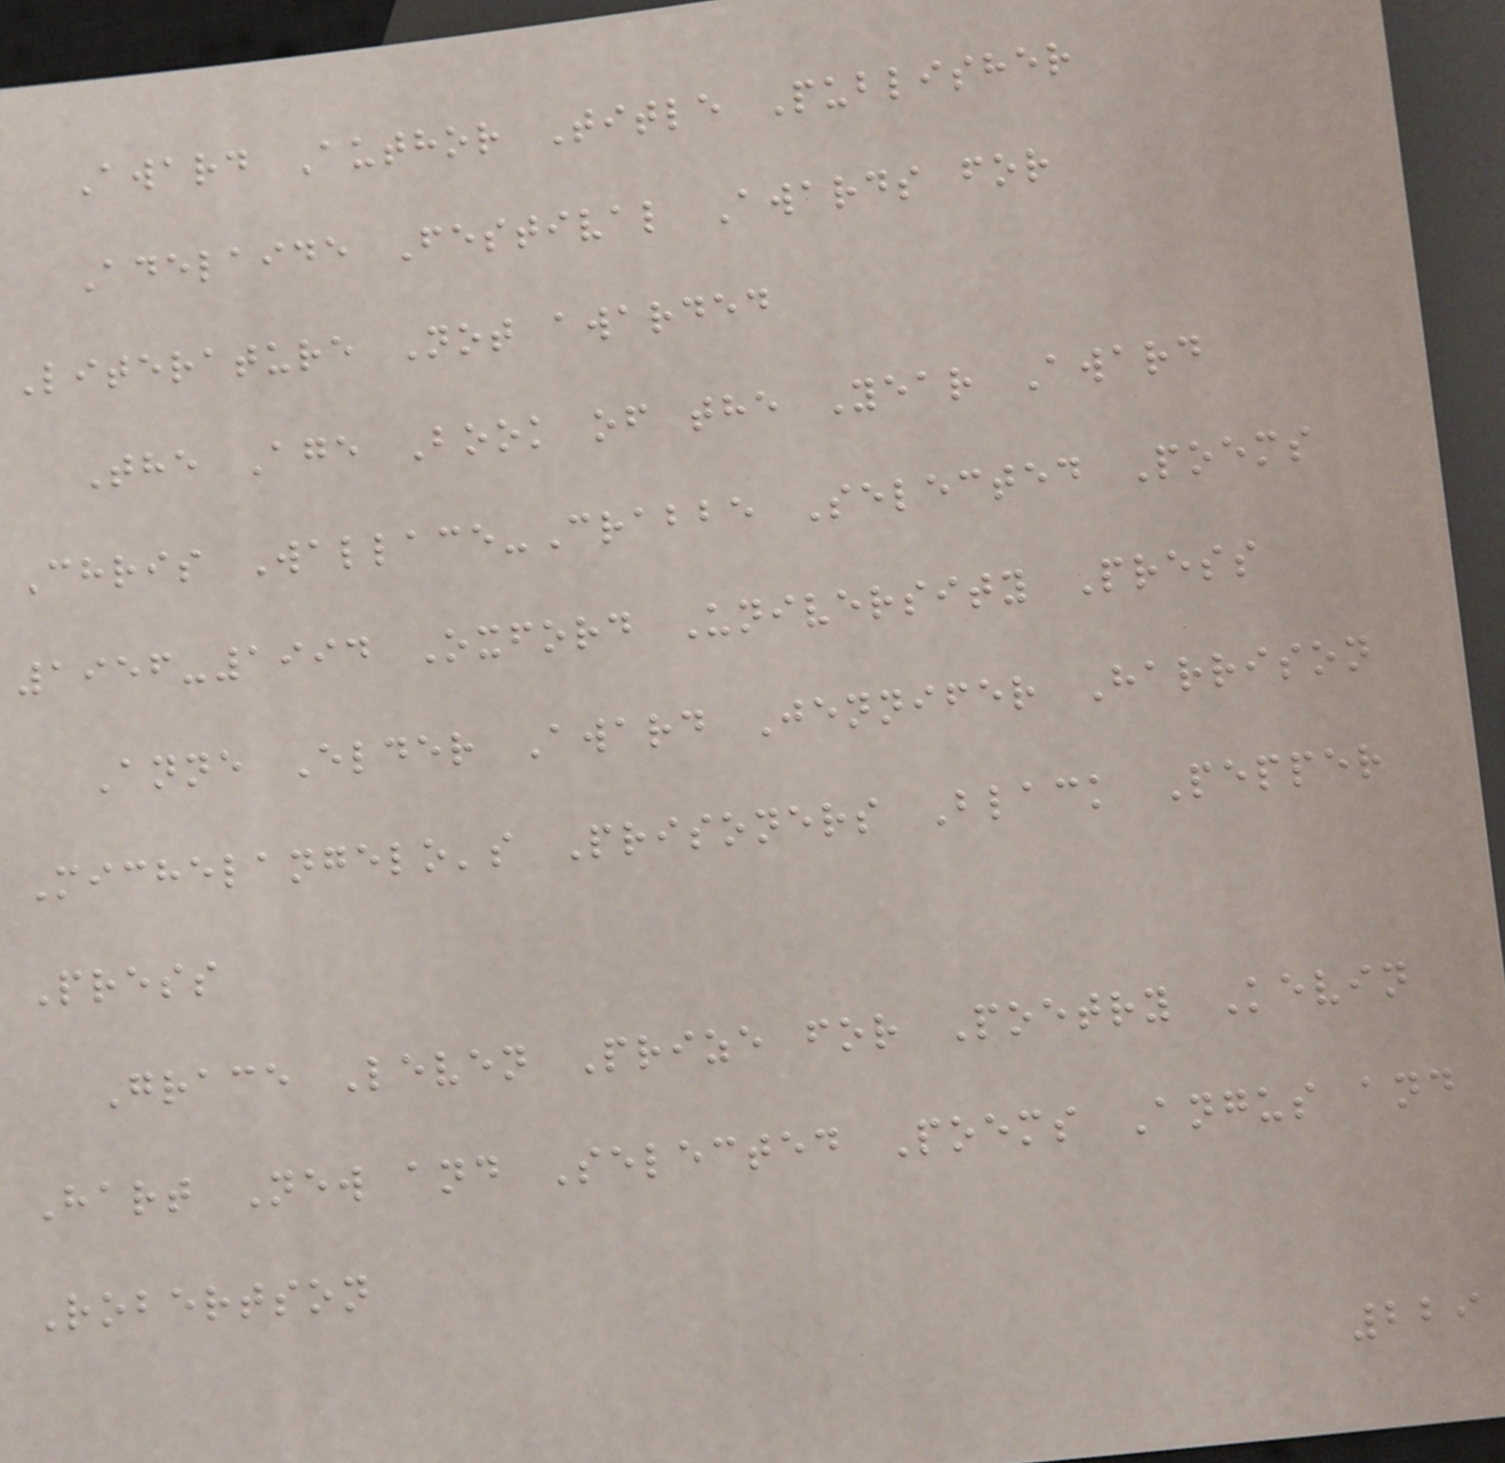Award Author Title Publisher
Adelaide Festival Awards for
Literature Not awarded
The Age Book of the Year Award
Chris Wallace-Crabbe Selected Poems
1956-1994 Oxford University Press
Anne Elder Award Jennifer Harrison
Michelangelo's Prisoners Black Pepper
Press
Grace Leven Prize for Poetry Kevin
Hart New and Selected Poems Angus and
Robertson
229
